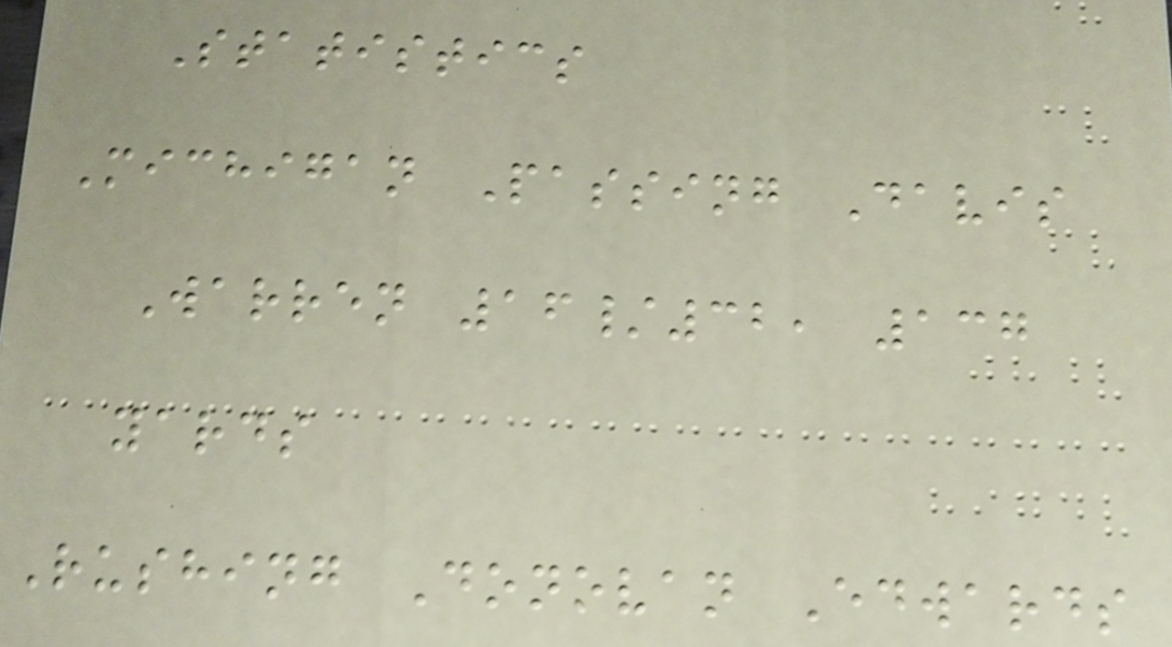Statistics
Michigan Passing Davis
Warren 16/32, 137
yards
Rushing Donovan Edwards
